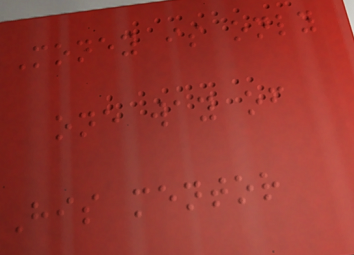Money is only
one way of
His mentor
